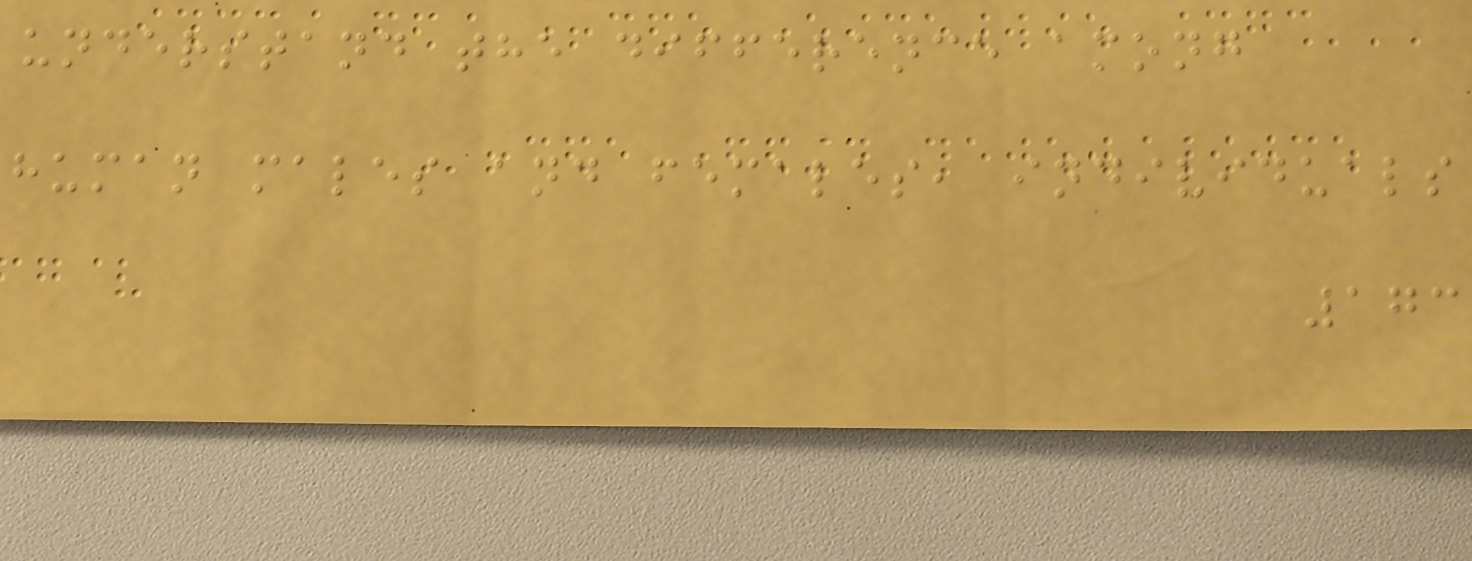understand the difference among
human males and females, individuals
173
